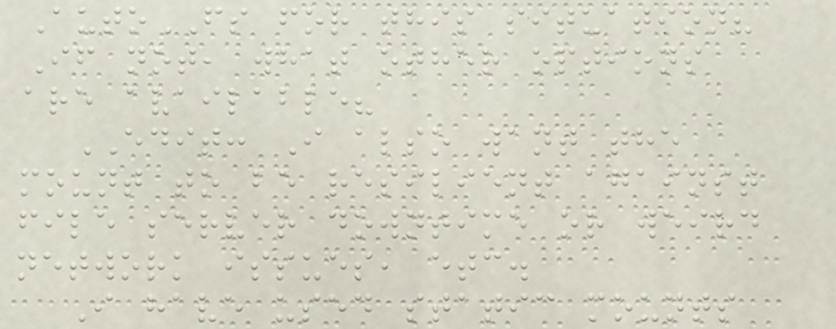AutoFS for this situation?
If not, what other options
are available?
EDIT: I also want the
mount to be resilient against
file server downtime or weird
network issues, etc.
I have used static mounts
